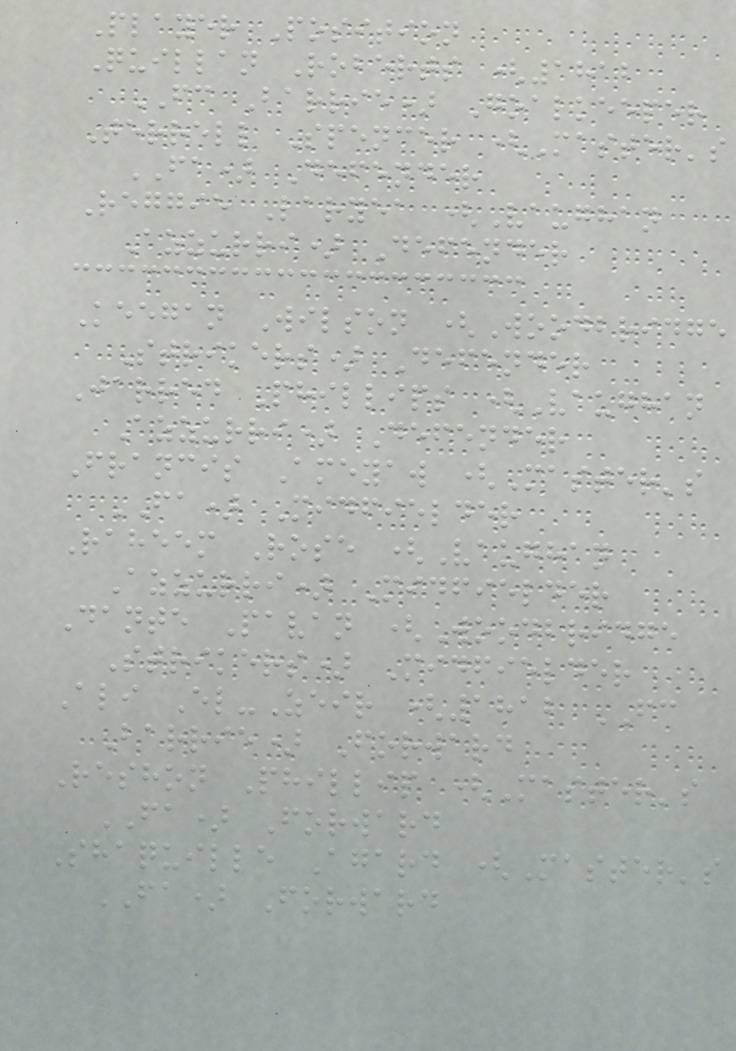Player Position
Quillan Roberts (1812
FC Barrie) Goalkeeper
Terrell Spencer (Master's
FA) Defender
Reggie Laryea (Vaughan
Azzurri) Defender
Keegan Wilson (Woodbridge
Strikers) Defender
Jarred Phillips (Vaughan
Azzurri) Defender
Francis Ameyaw (Master's
FA) Midfielder
Raheem Rose (Vaughan
Azzurri) Midfielder
Dante Pavan (Woodbridge
Strikers) Midfielder
Ali El-Zeir (1812 FC
Barrie) Forward
Reshon Phillip (Master's
FA) Forward
Shaquille Agard (Master's
FA) Forward
